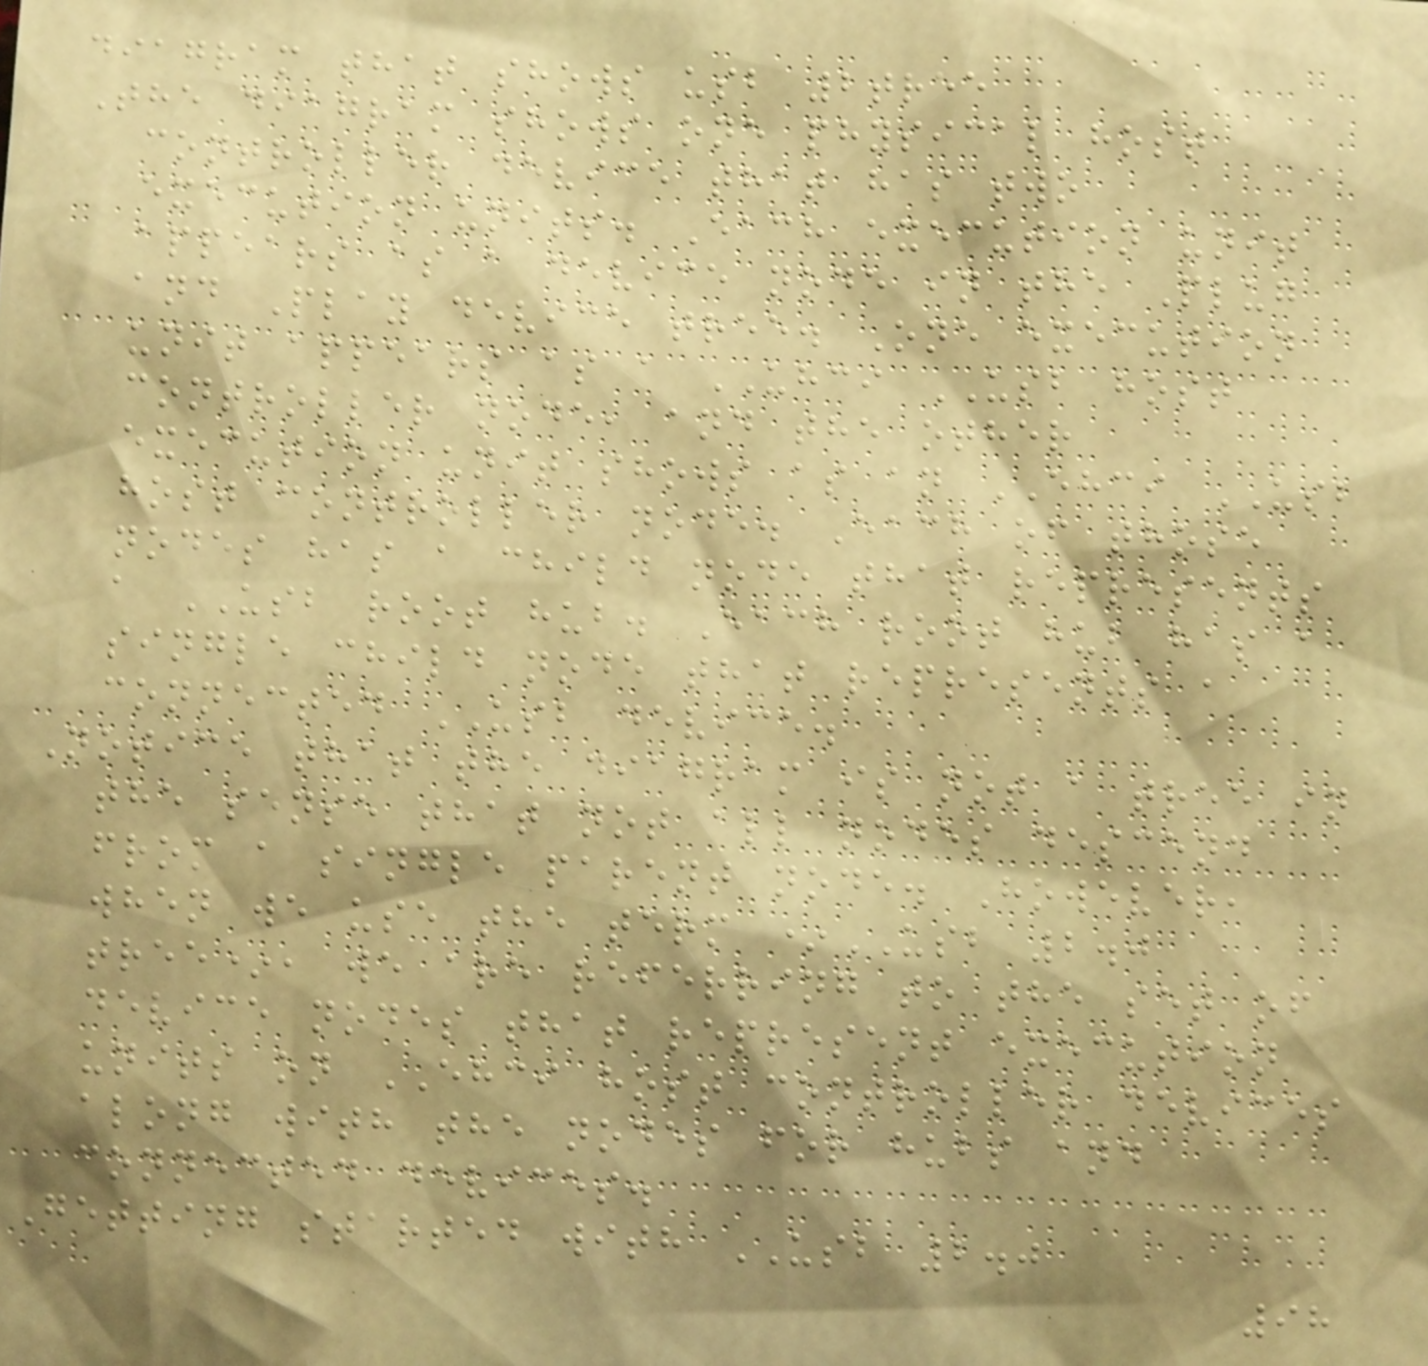diagram that shows usb 2tree
The diagram shows one physical host
controller device that has two
execution units. Each execution unit
appears as a device node in the Plug
and Play device tree. One execution
unit appears as a UHCI USB host
controller node, and the other
execution unit shows as an EHCI USB
host controller node. Each of those
nodes has a child node that represents
a USB root hub. Each root hub has a
single child node that represents a
connected USB device.
Notice that the diagram is not a tree in
the sense that not all nodes descend
from a single parent node. However,
when we use the term *USB 2.0
tree*, we are referring to the set of
device nodes that represent execution
units on EHCI host controller devices
along with the nodes for hubs and
connected devices.
Getting started with USB 2.0
98
